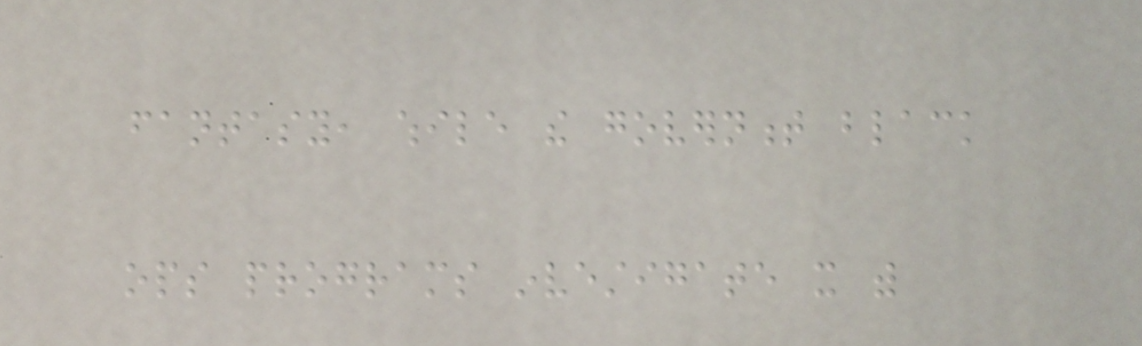fantasy, while the government black
ops programs investigate it with
